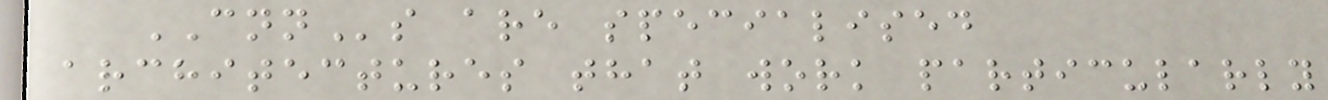CNNs are specialised
architectures that work particularly
